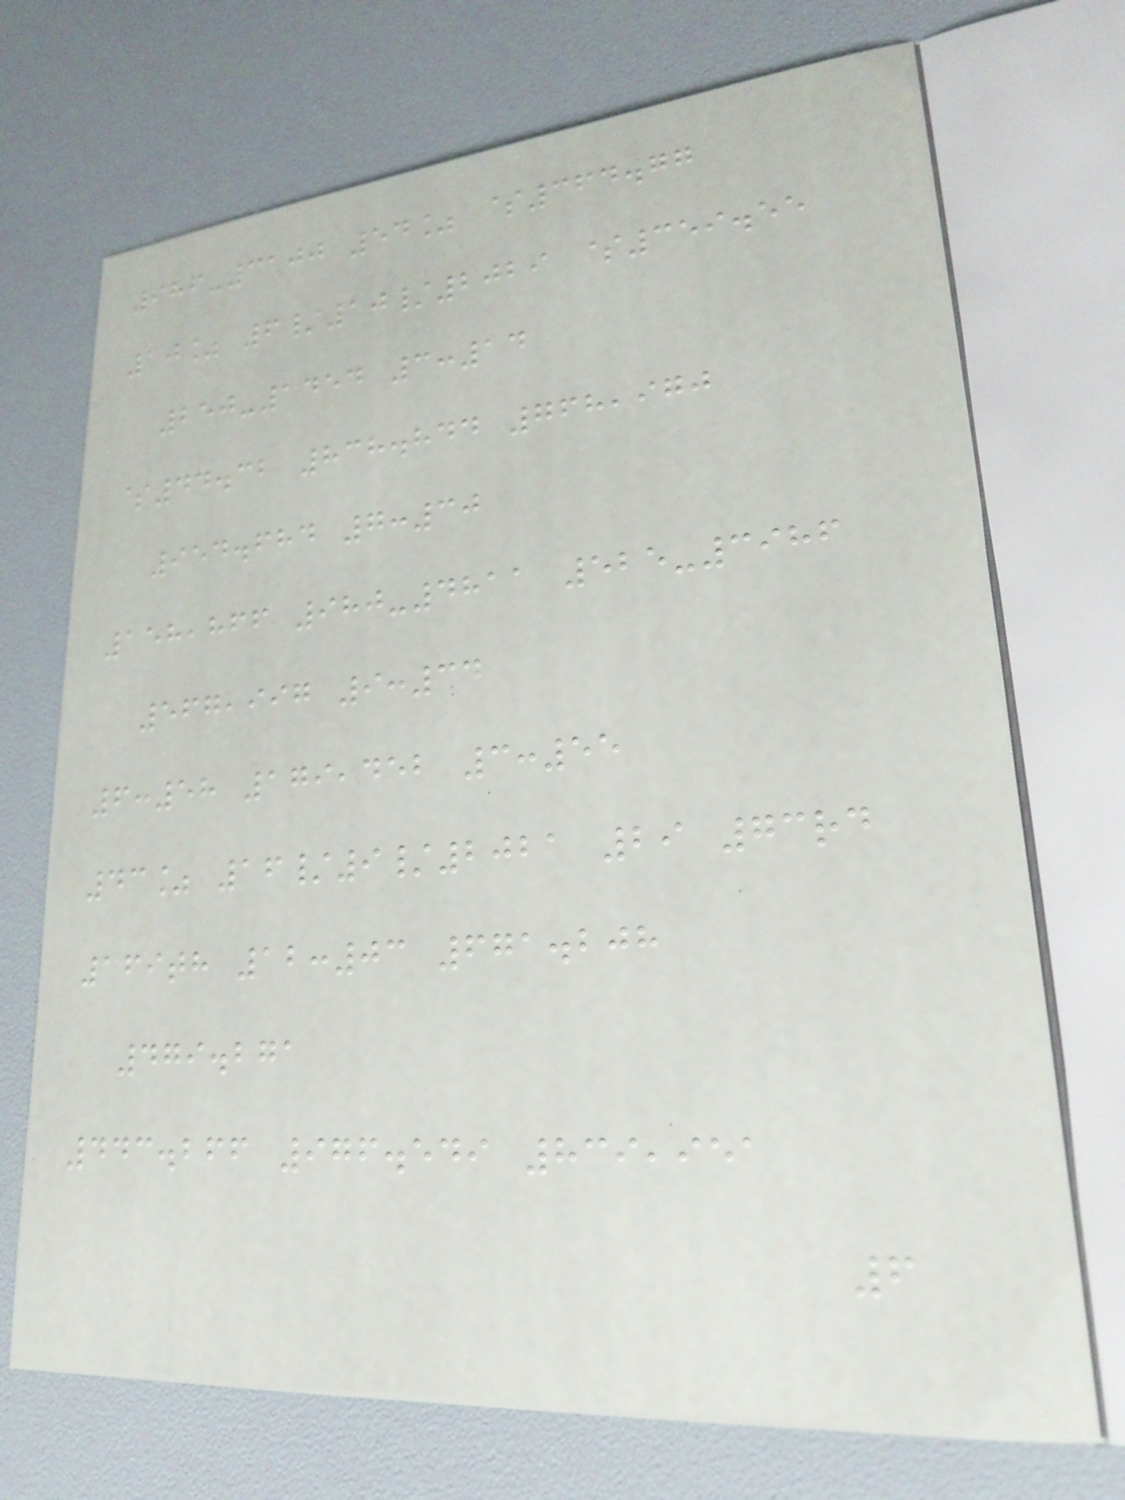986-3100 54% $364.77
10% 6/10/2029 $359.55
250-1454 3:14
$44.32 838.844 768,970
954.684 7:30
158,866 980-4811 525-3986
567,997 9:34
6:58 179,452 3:55
43% 16/9/2021 29 73rd
169th 12:03 671.208
479.271
443.266 976.549 839,951
6
